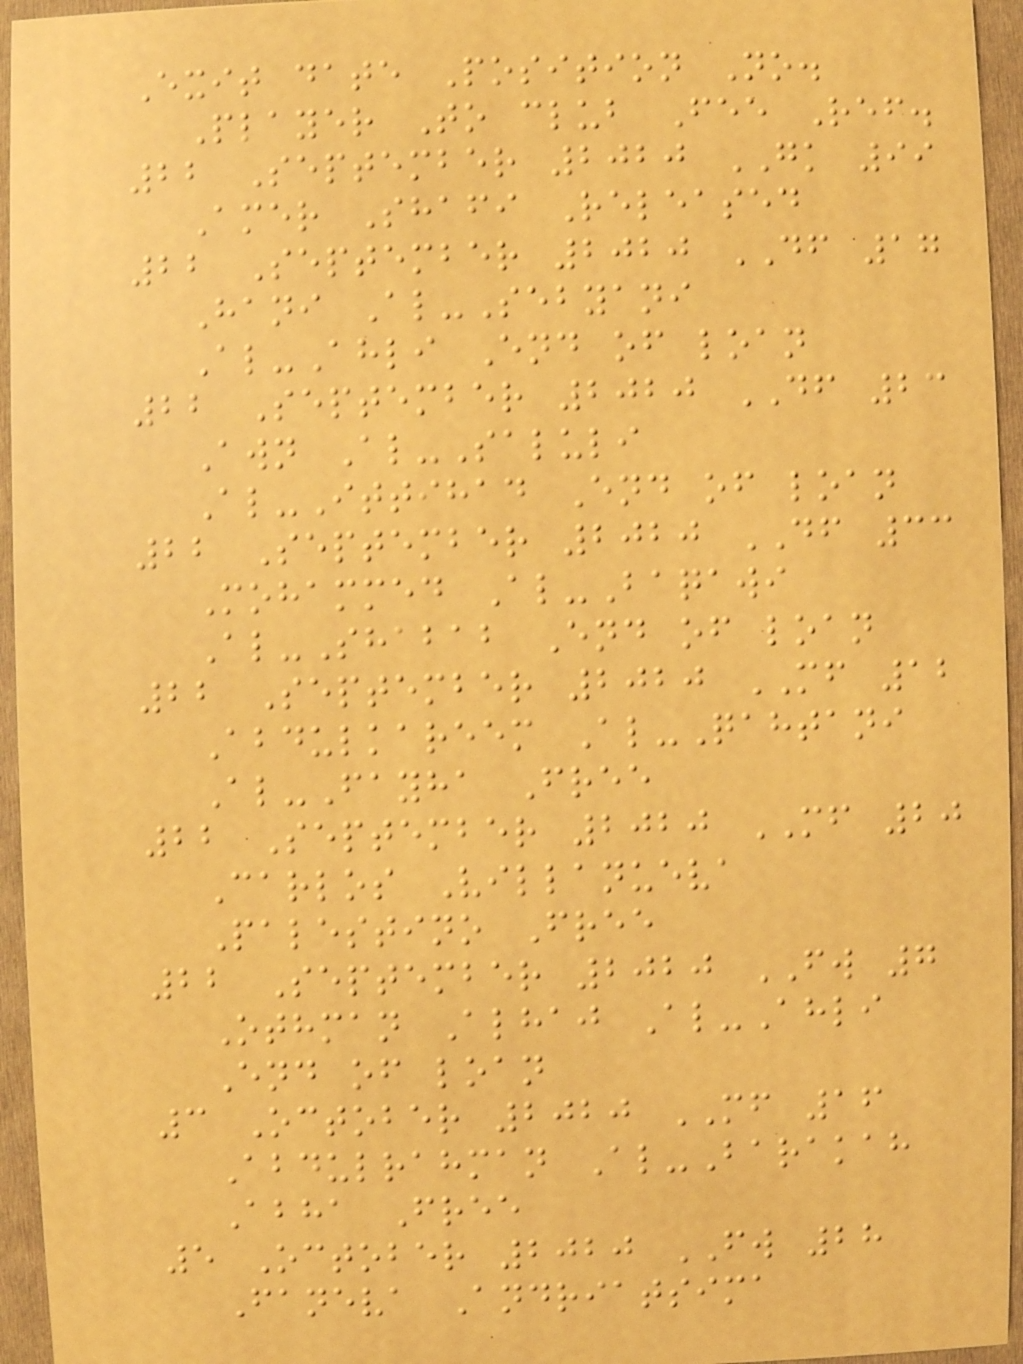Exit date Position No.
Player To club Fee Ref.
22 September 2020 GK 99
Amer Shafi Released
22 September 2020 DF 17
Hani Al-Sebyani
Al-Ahli End of loan
22 September 2020 DF 23
Awn Al-Saluli
Al-Ittihad End of loan
22 September 2020 DF 33
Mohammed Al-Baqawi
Al-Shabab End of loan
22 September 2020 MF 12
Abdulkareem Al-Qahtani
Al-Fayha Free
22 September 2020 MF 20
Carlos Villanueva
Palestino Free
22 September 2020 FW 7
Othman Alhaj Al-Ahli
End of loan
3 October 2020 MF 16
Abdulrahman Al-Barakah
Abha Free
5 October 2020 FW 28
Faneva Andriatsima
